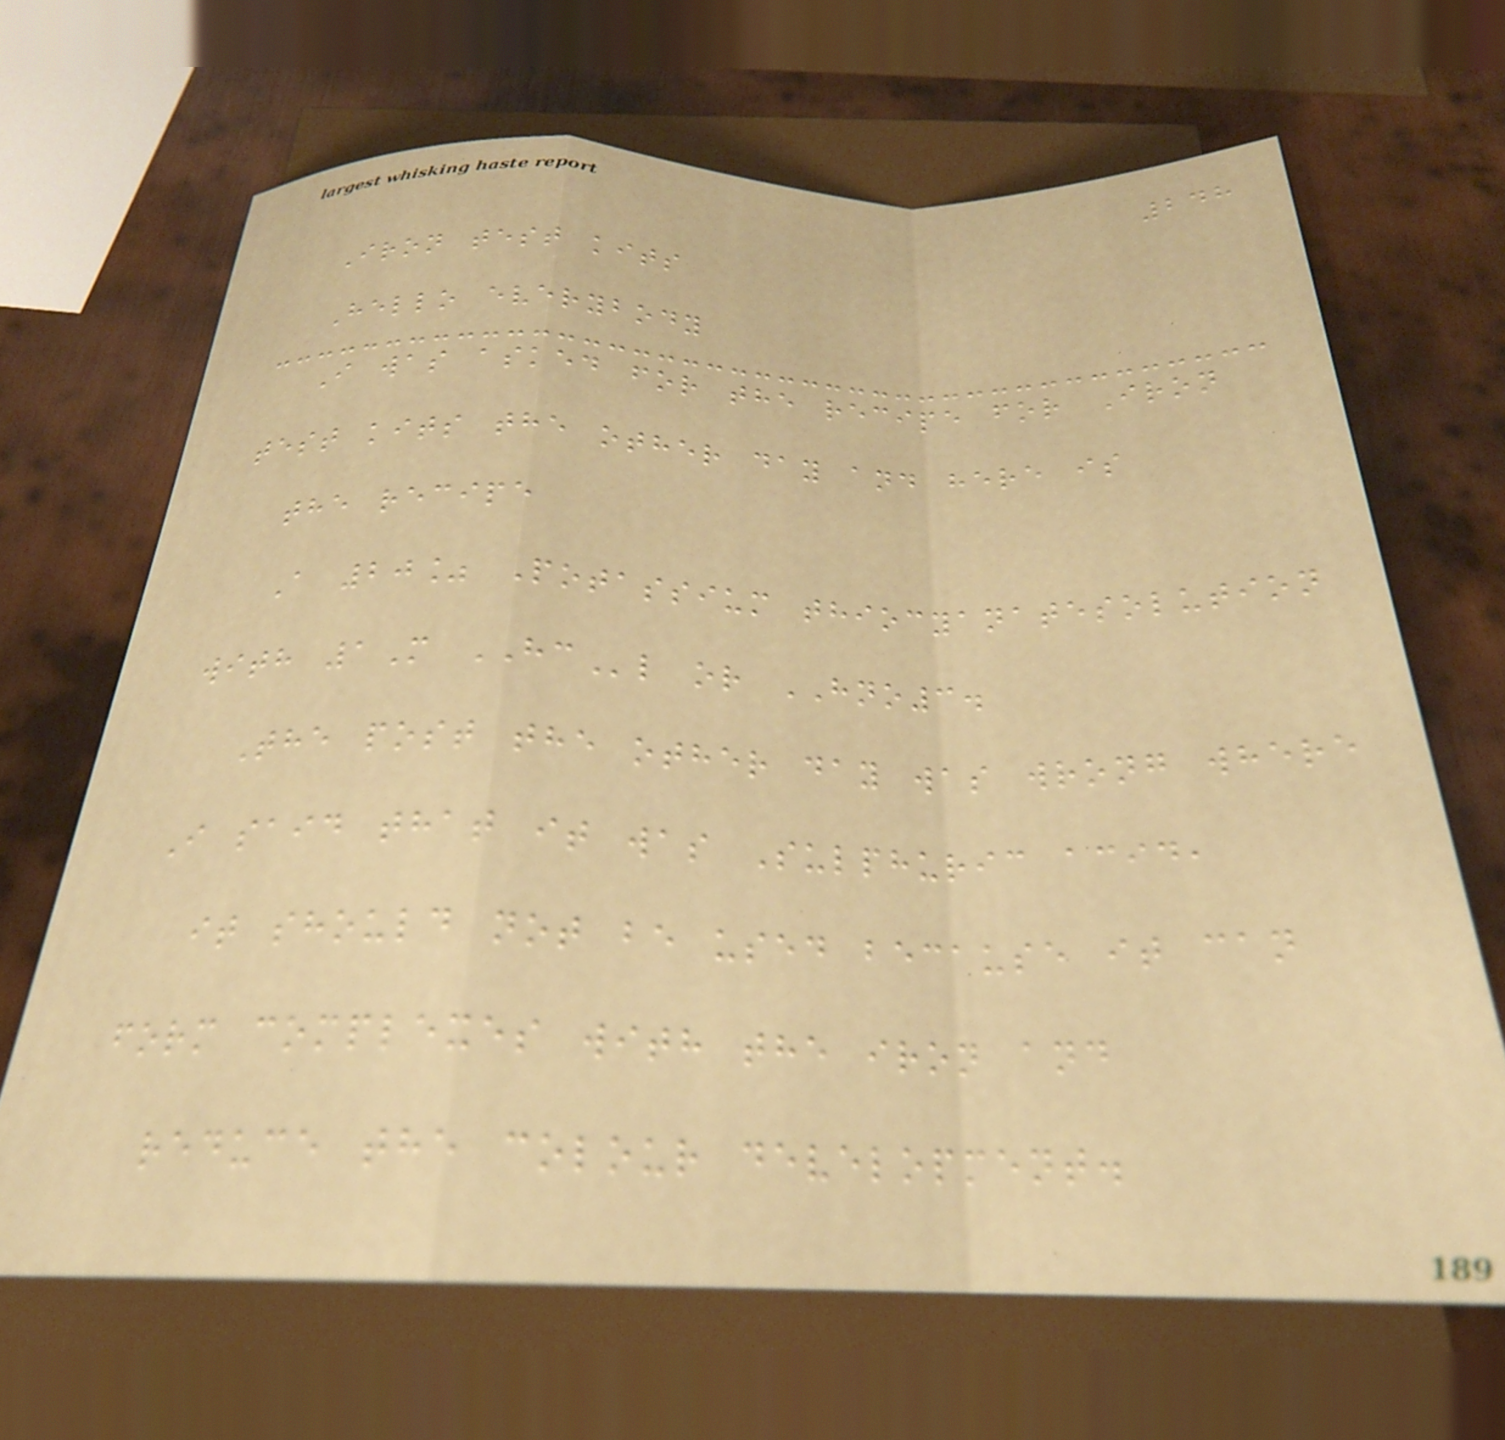248
Iron test kits
Hello everybody
I was asked for the recipe for Iron
test kits the other day and here is
the recipe
A 20% Potassium thiocyanatesolution
with 1M HCl or HNO3.
The post the other day was wrong where
I said that it was Sulphuric acid,
it should not be used because it can
form complexes with the iron and
reduce the colour development.
